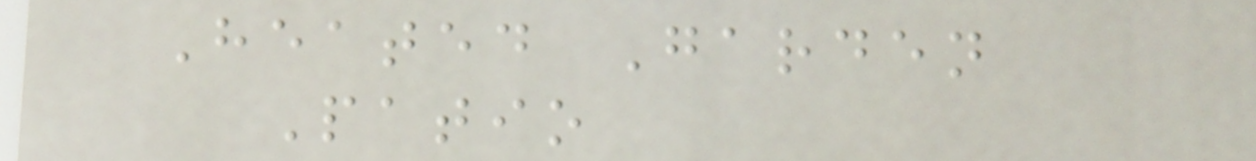Heated Garden
Patio
